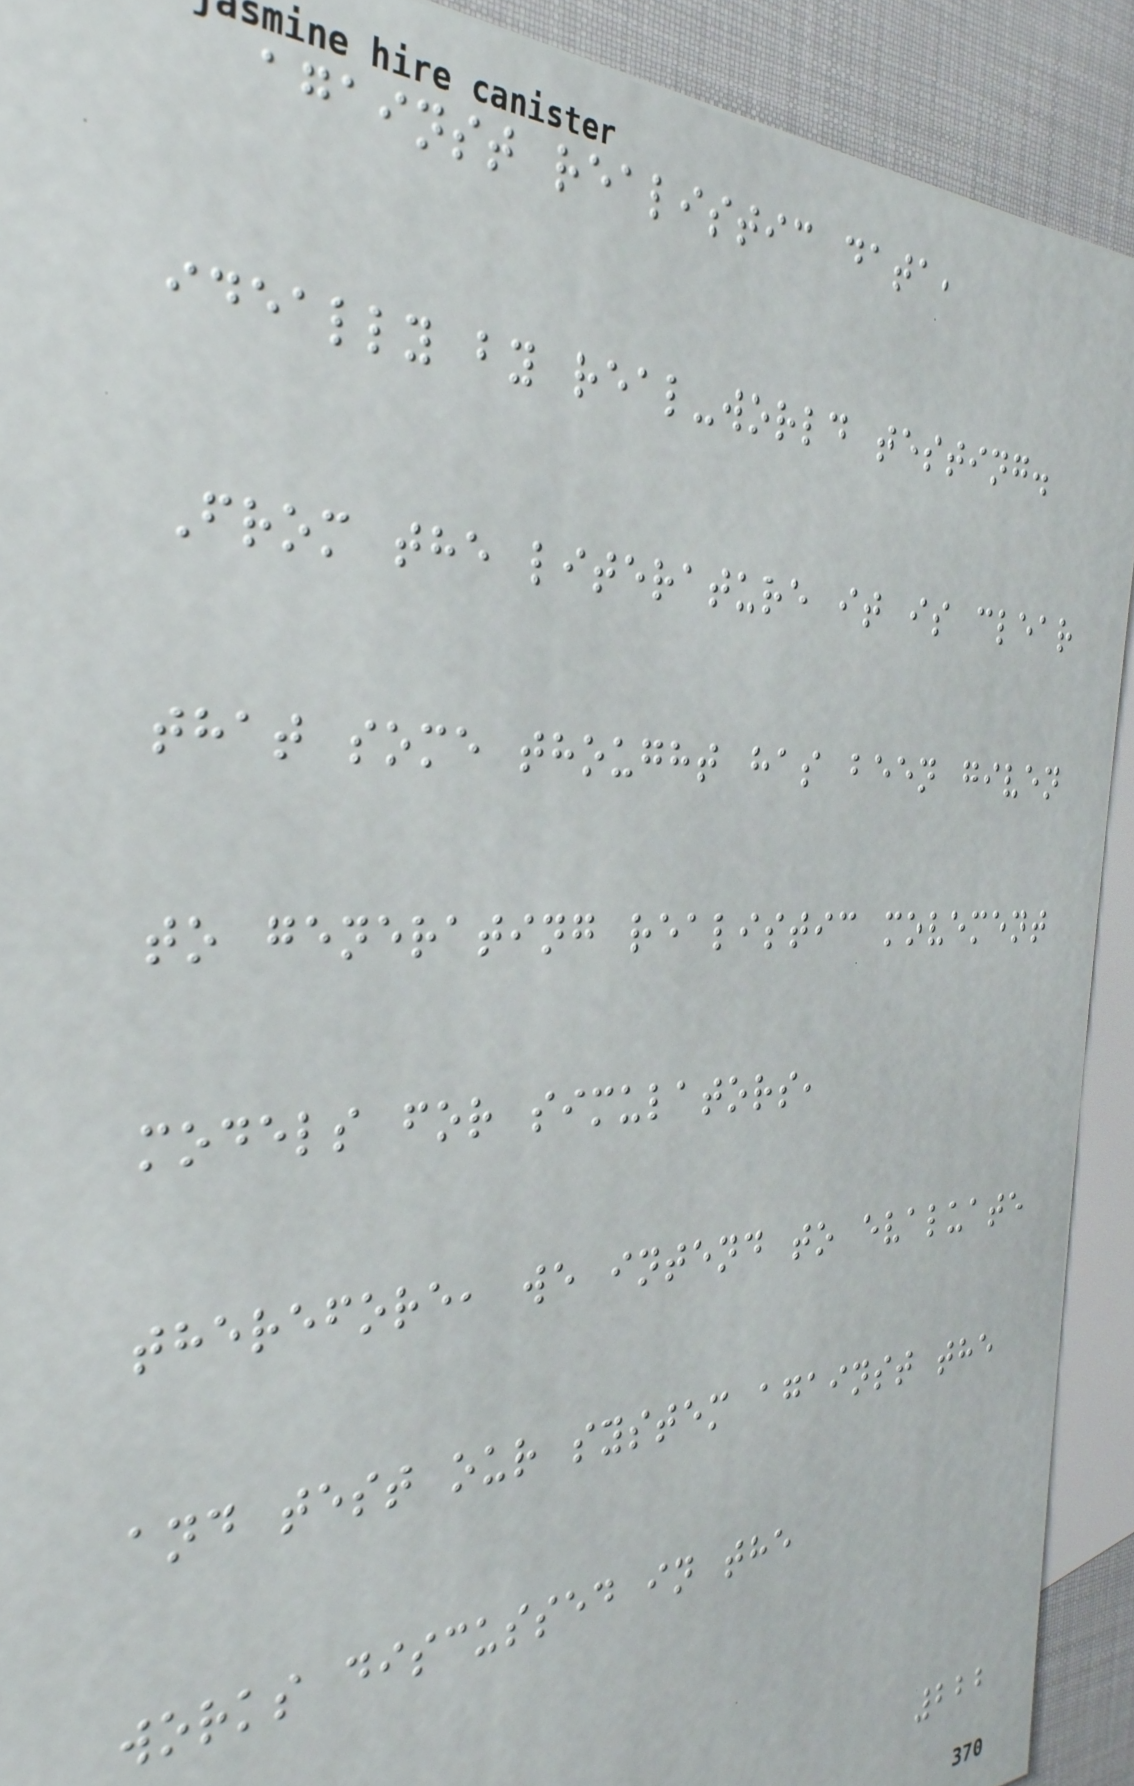against realistic data,
ideally by real-world testing.
From the literature it is clear
that some thought has been given
to generating realistic movement
models for simulators,
therefore, we intend to evaluate
and test our system against the
works discussed in the
222
